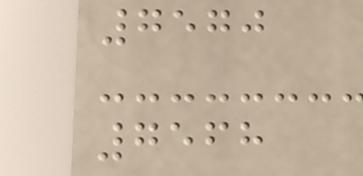7570
7568
